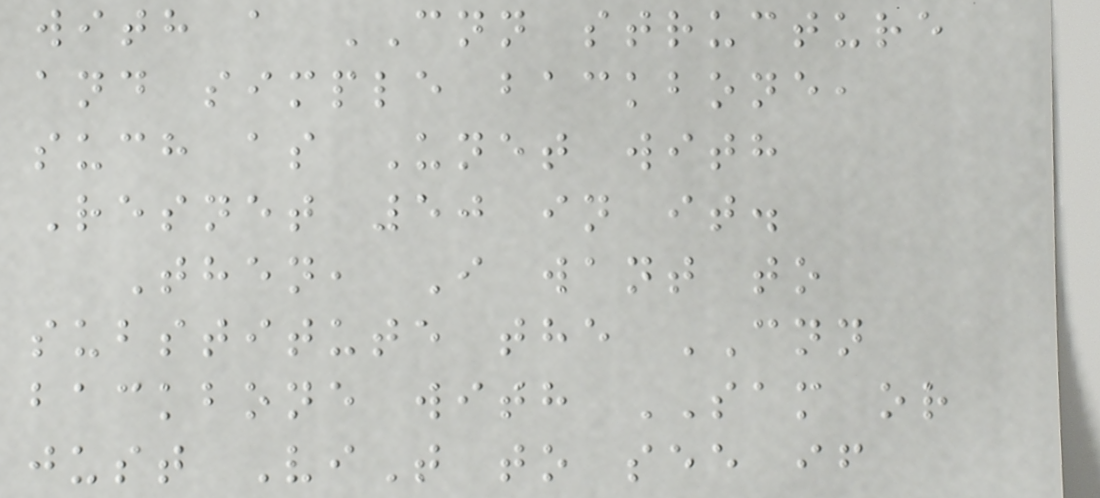with a CNN structure
and simple backbone,
such as Unet with
Resnet 50 in it.
Then, I want to
substitute the CNN
backbone with SAM or
just ViT to see if
